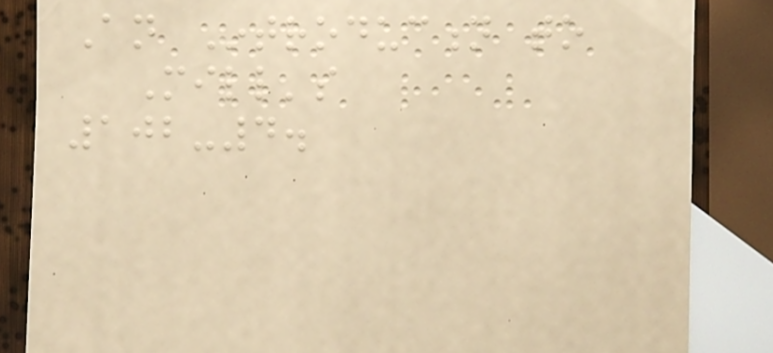An Introduction to
Mill's
102-4.
